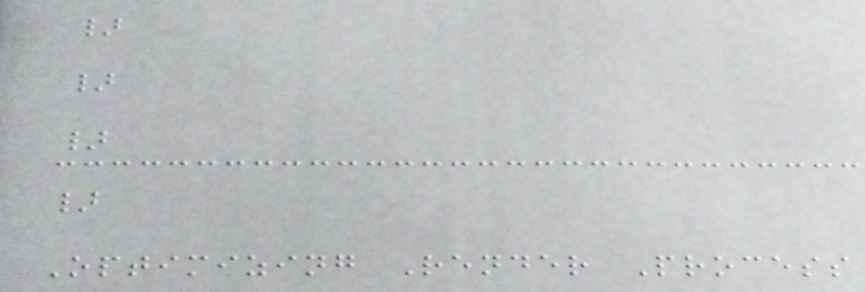}
}
}
}
Optimizing Render Process
